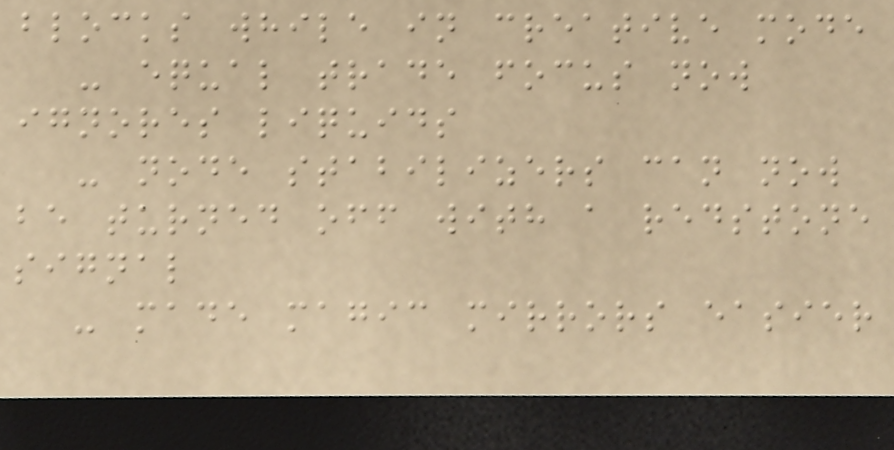blocks while in creative mode
- equal trade focus now
ignores liquids
- node stabilizers can now
be turned off with a redstone
signal
- made magic mirrors easier
